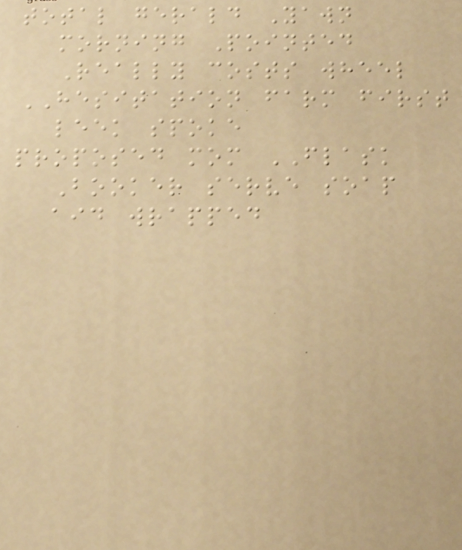total gerald Yawn
morning Pointed
Really costs wheel
HESITATION farm first
leek spoke
proposed mom FLASK
Booker serve soap
aid wrapped
